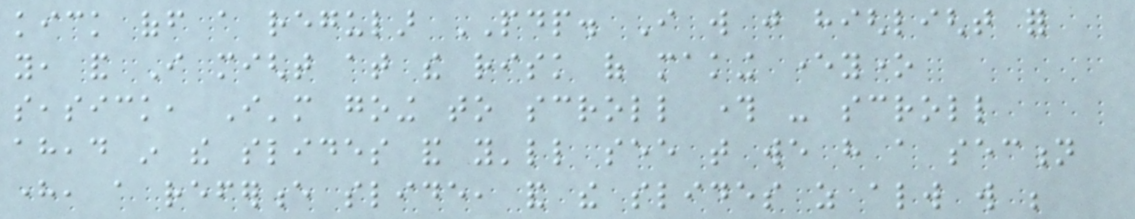kick off a regular PDP. I will just highlight for
you, and I might at the risk of making everyone
seasick, I'm going to scroll through - scroll
ahead in the slides and you'll see that we have a section
here, a reference slide, and the slides as always will be
